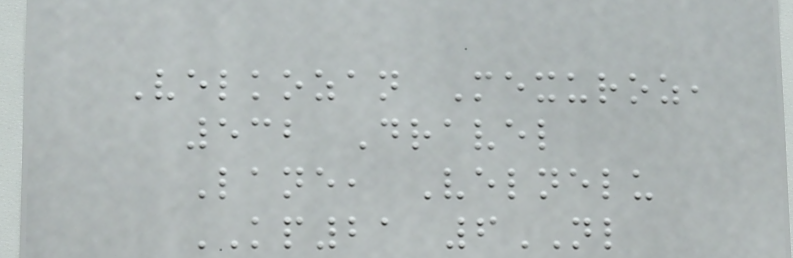Velkozan Mexuroz,
532 Dravel
Lane, Velnelu
KP21 6NL
